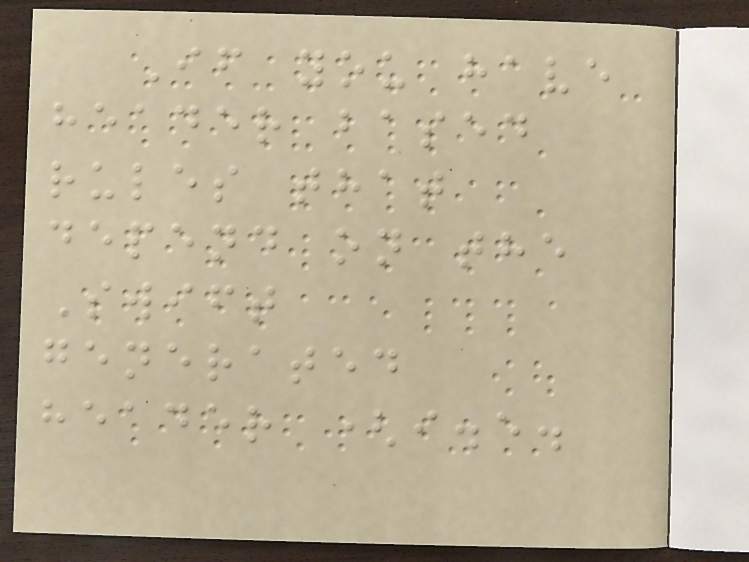If you have
header based
rules that
depend on the
Swift
generated
header (i.e.
